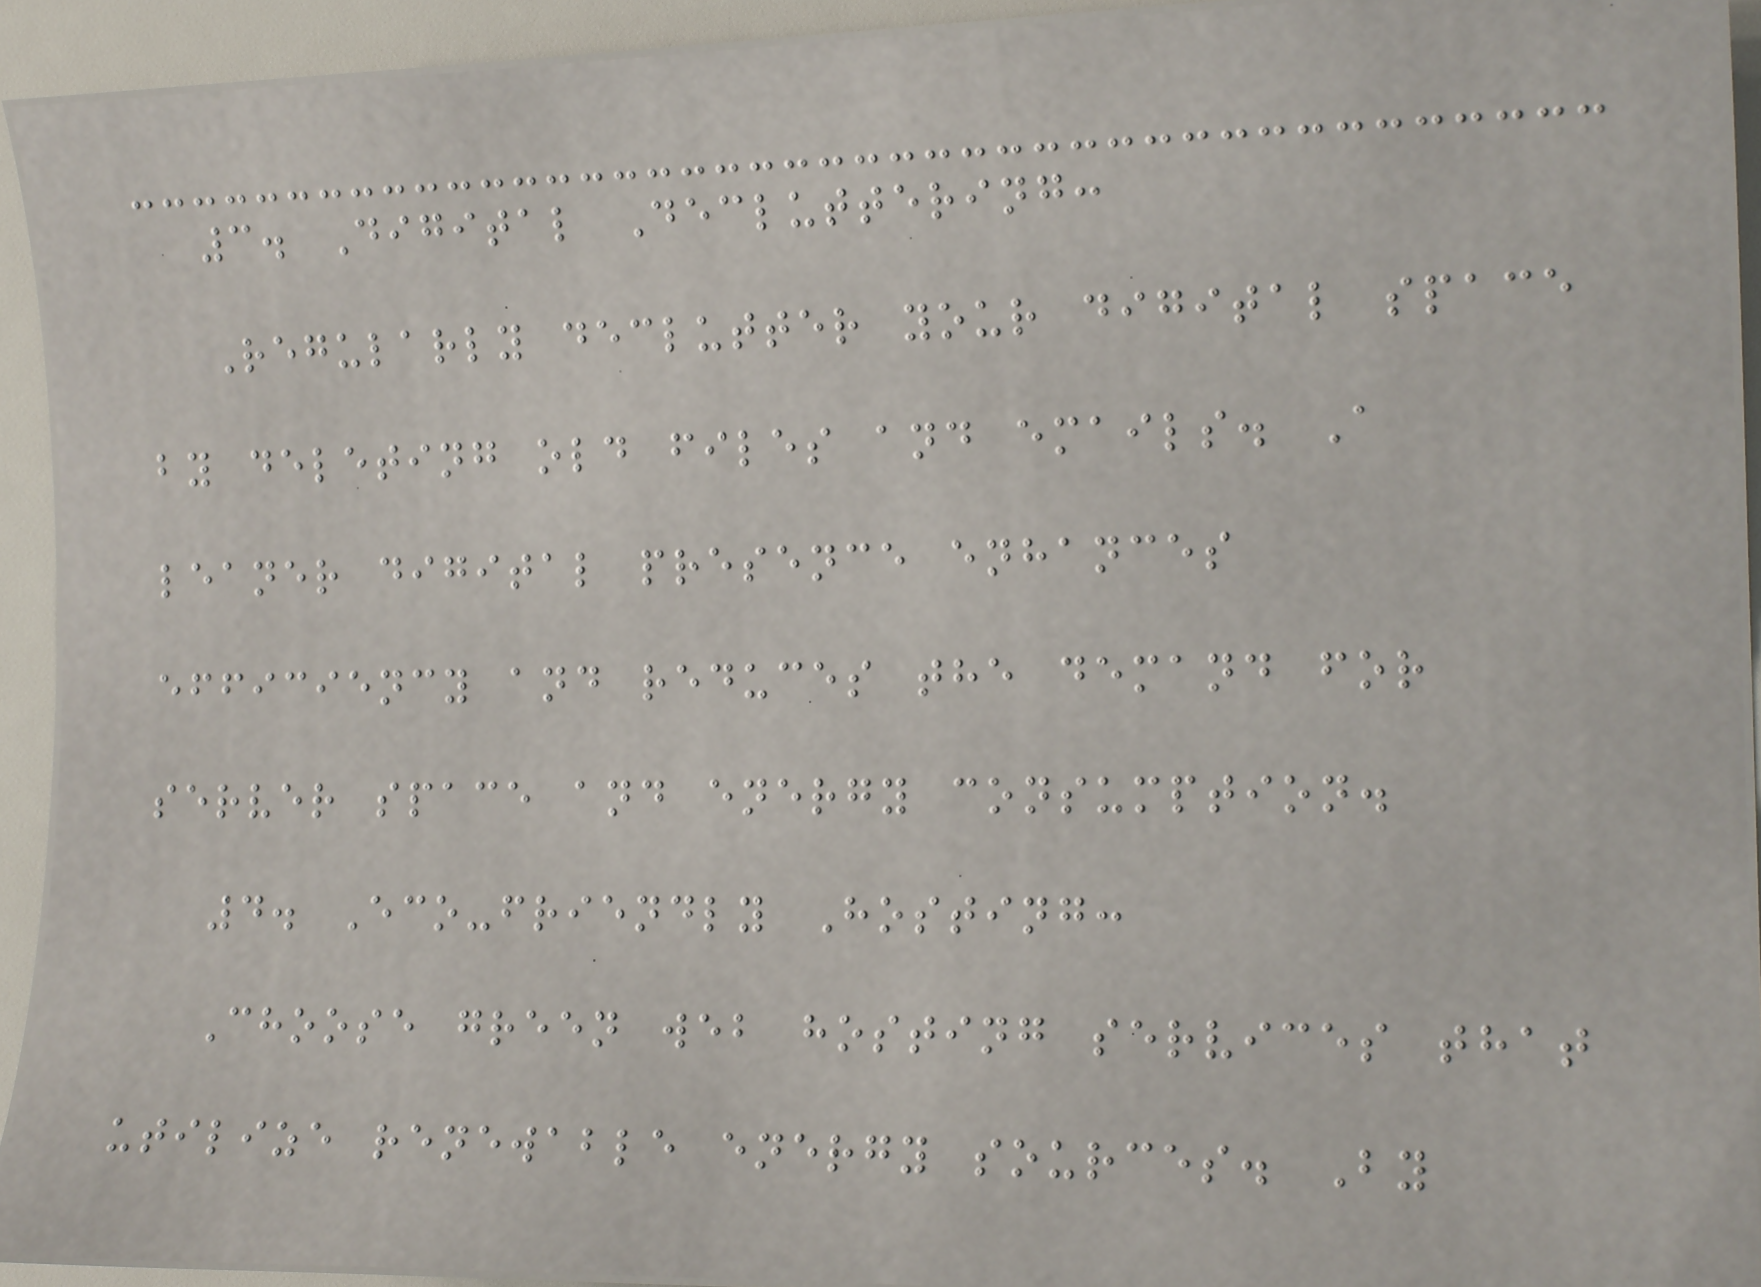3. Digital Decluttering:
Regularly declutter your digital space
by deleting old files and emails. A
leaner digital presence enhances
efficiency and reduces the demand for
server space and energy consumption.
4. Eco-friendly Hosting:
Choose green web hosting services that
utilize renewable energy sources. By
